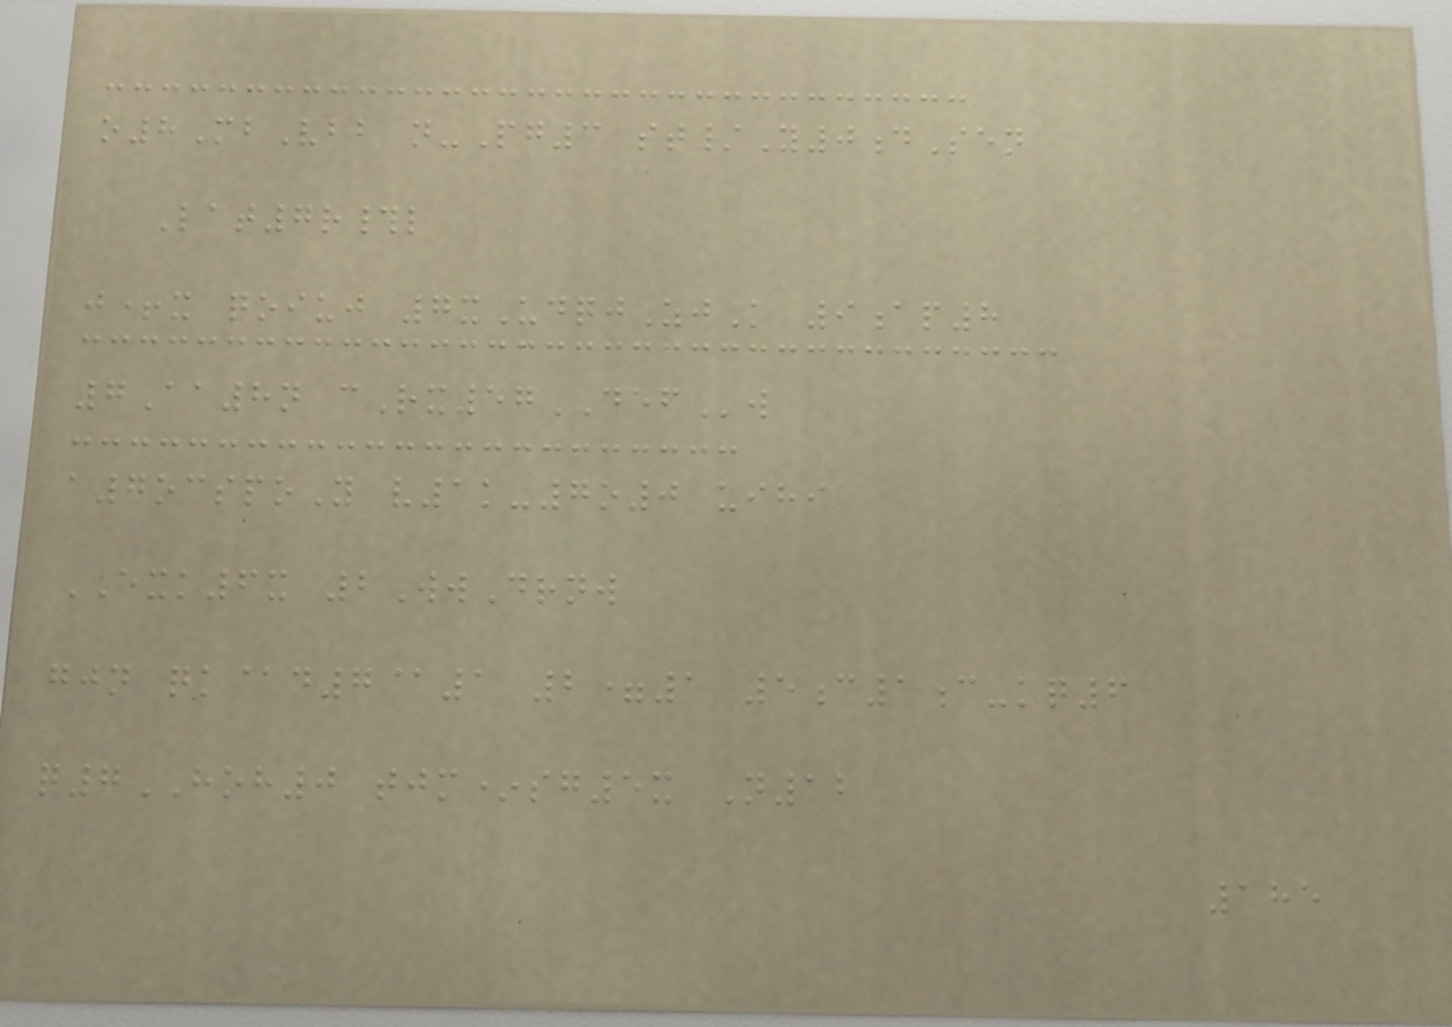o8MbVbb n-Pg3 st/Y0dSen
Lat7r#l
j+x qoiuj 7xUdqjZjK 9ap8
7Aa8n cRx57DEFw
a7ocspoY v1k-7o0 uihi
EXK6x 2WwDrnw
gjn qk@d7@1 2=1 5c1c-kq6
q7HOH0 tjm*sg5x N12
185
